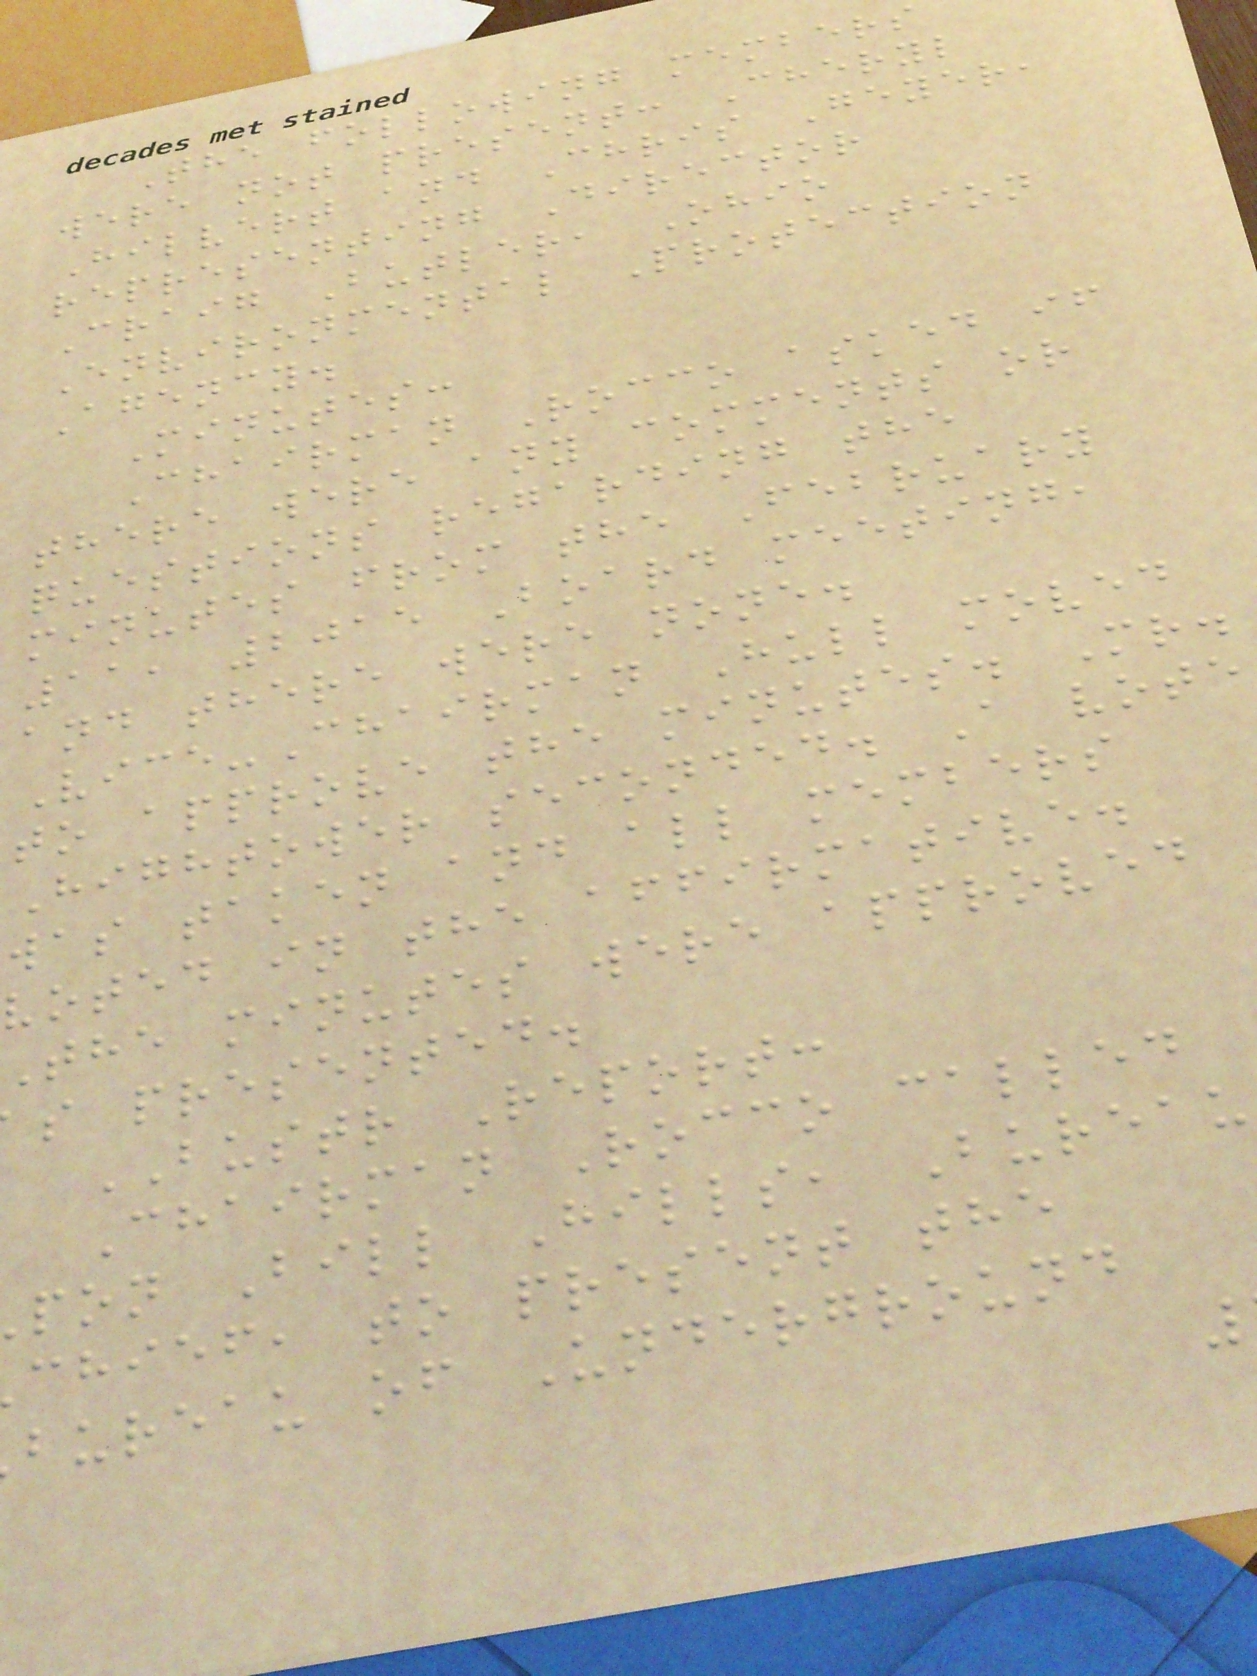The following members
were not present: Cheryl
Hilvert and Chris Geyer,
representing Director
Craig Butler, Ohio
Environmental Protection
Agency.
Minutes:
Chairman Rocco asked if
there were any comments or
questions regarding the
minutes from the February
11, 2015 Board meeting,
and there were none.
Vice-Chairman Hull moved
to approve the minutes. Mr.
Hightower seconded. A vote
was taken and all members
voted in the affirmative.
the minutes were approved
s presented.
BUSTR Report:
Chairman Rocco called
pon Bill Hills, Bureau
chief, to present the
bureau of Underground
